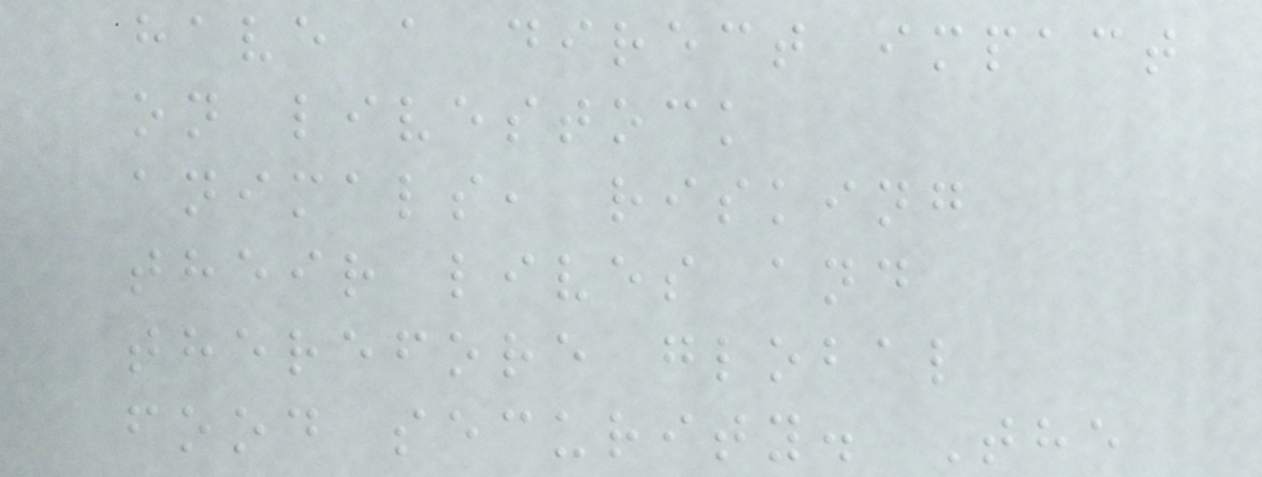have a direct impact
on livestock
animals, risking
their lives and
therefore global
food security. The
